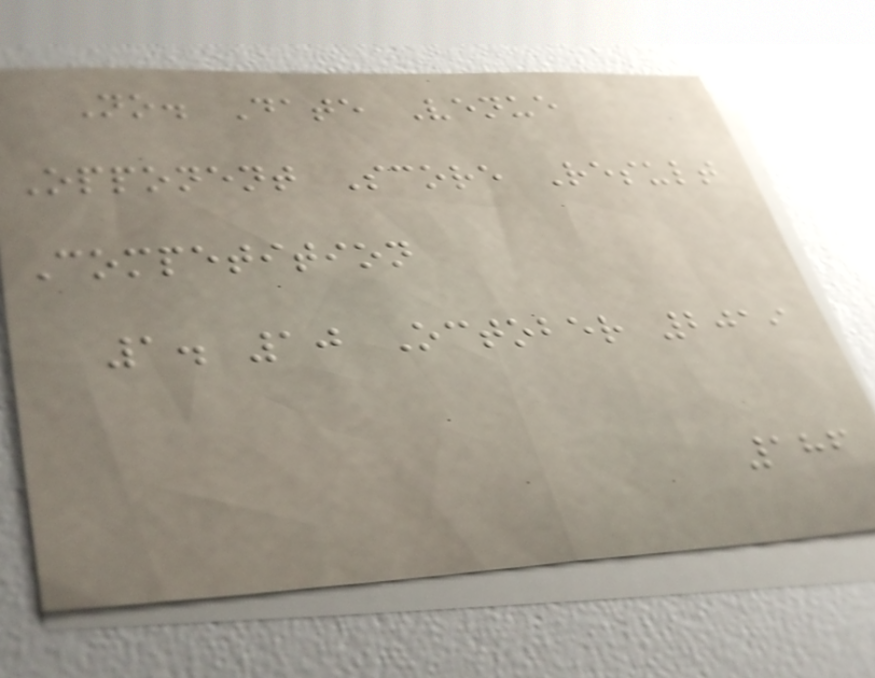No. Date Venue
Opponent Score Result
Competition
1. 10 October 2019
186
